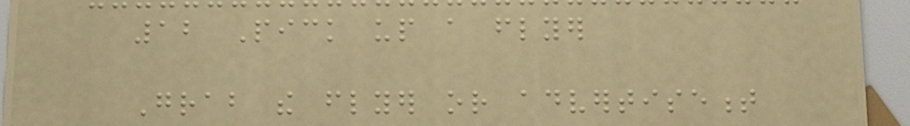12 Pick up a flyer
Grab the flyer or advertisement
